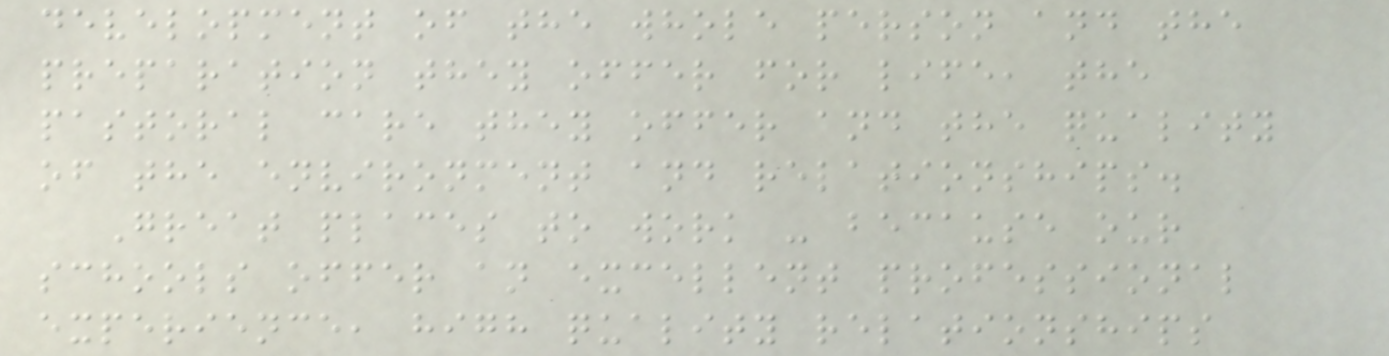development of the whole person and the
preparation they offer for life, the
pastoral care they offer and the quality
of the environment and relationships.
Great places to work - because our
schools offer an excellent professional
experience, high quality relationships
